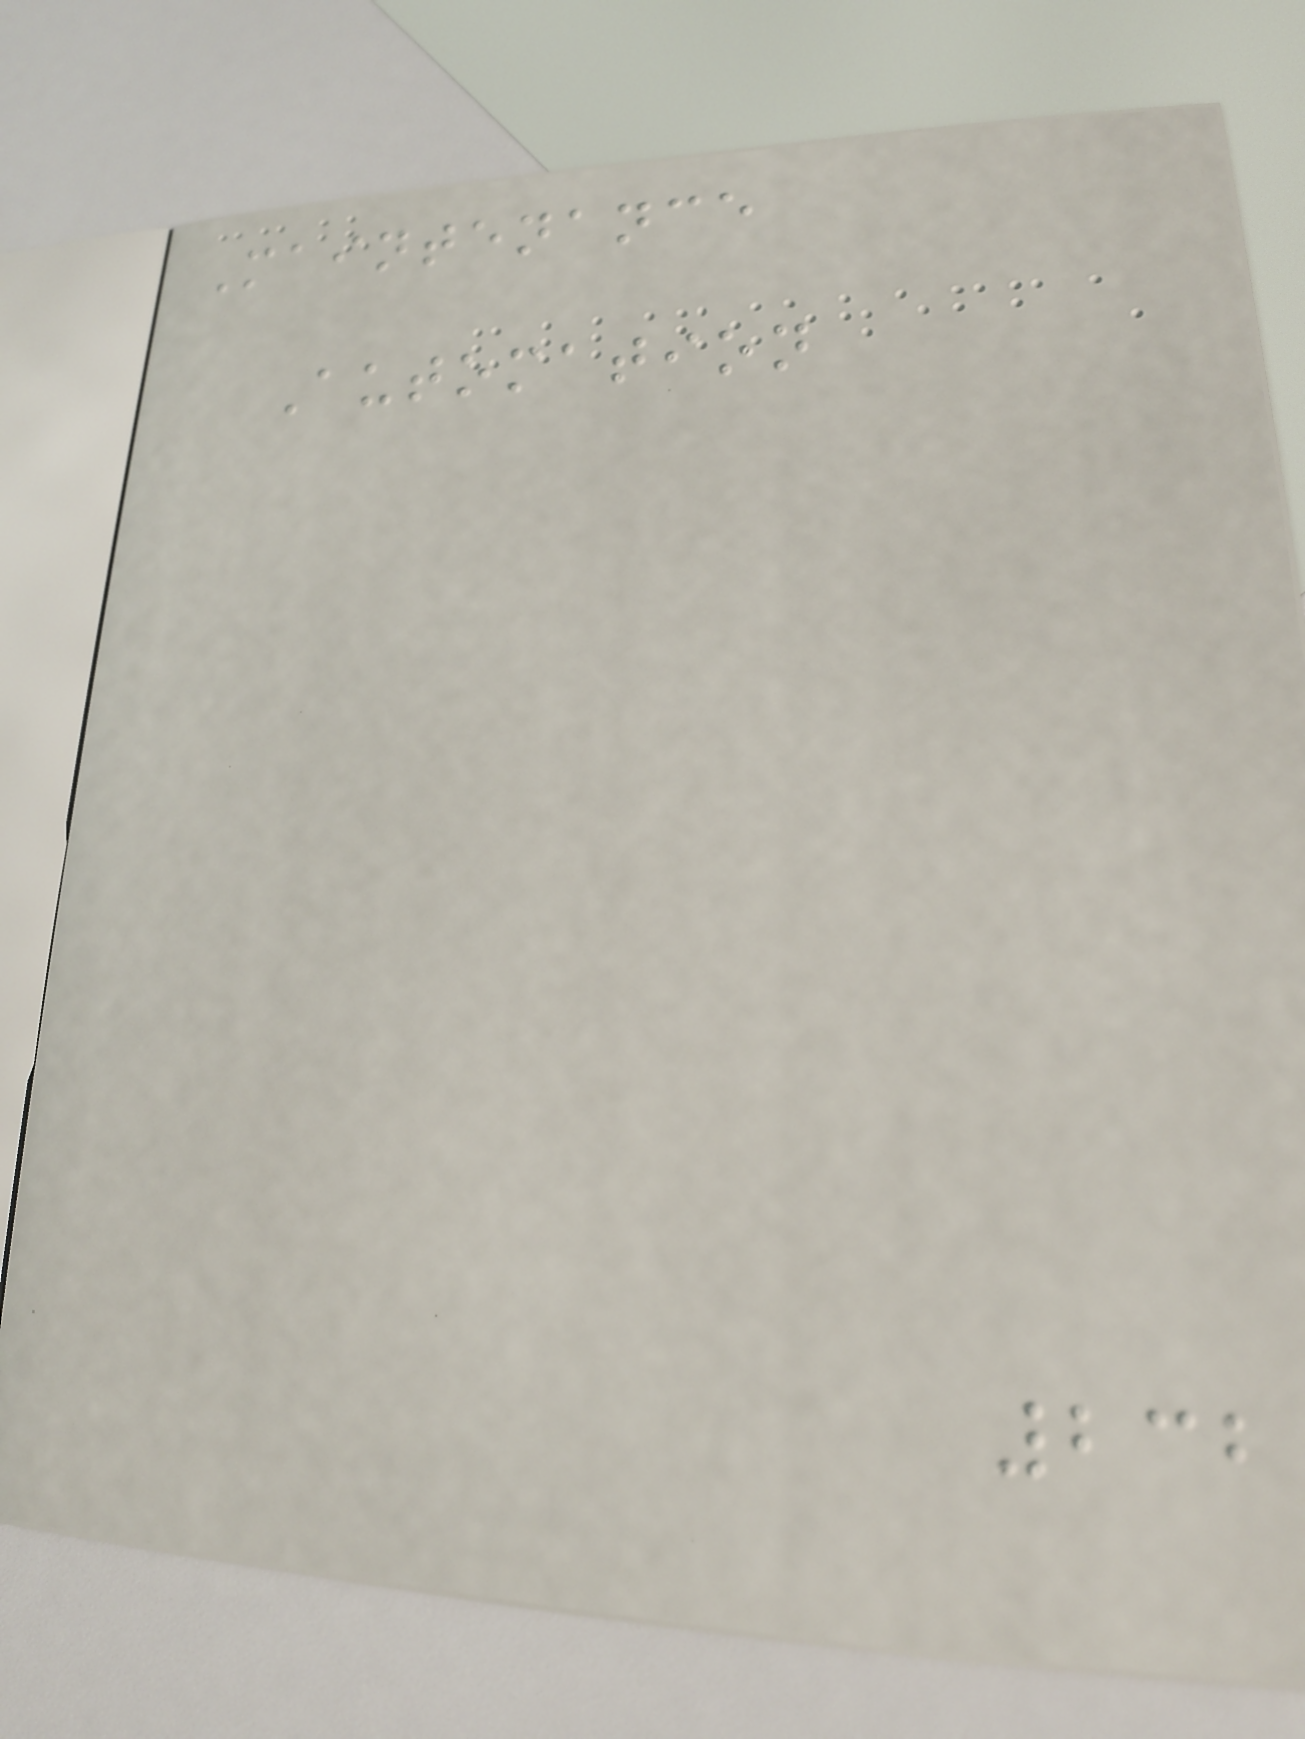Maintenance
Automation
232
